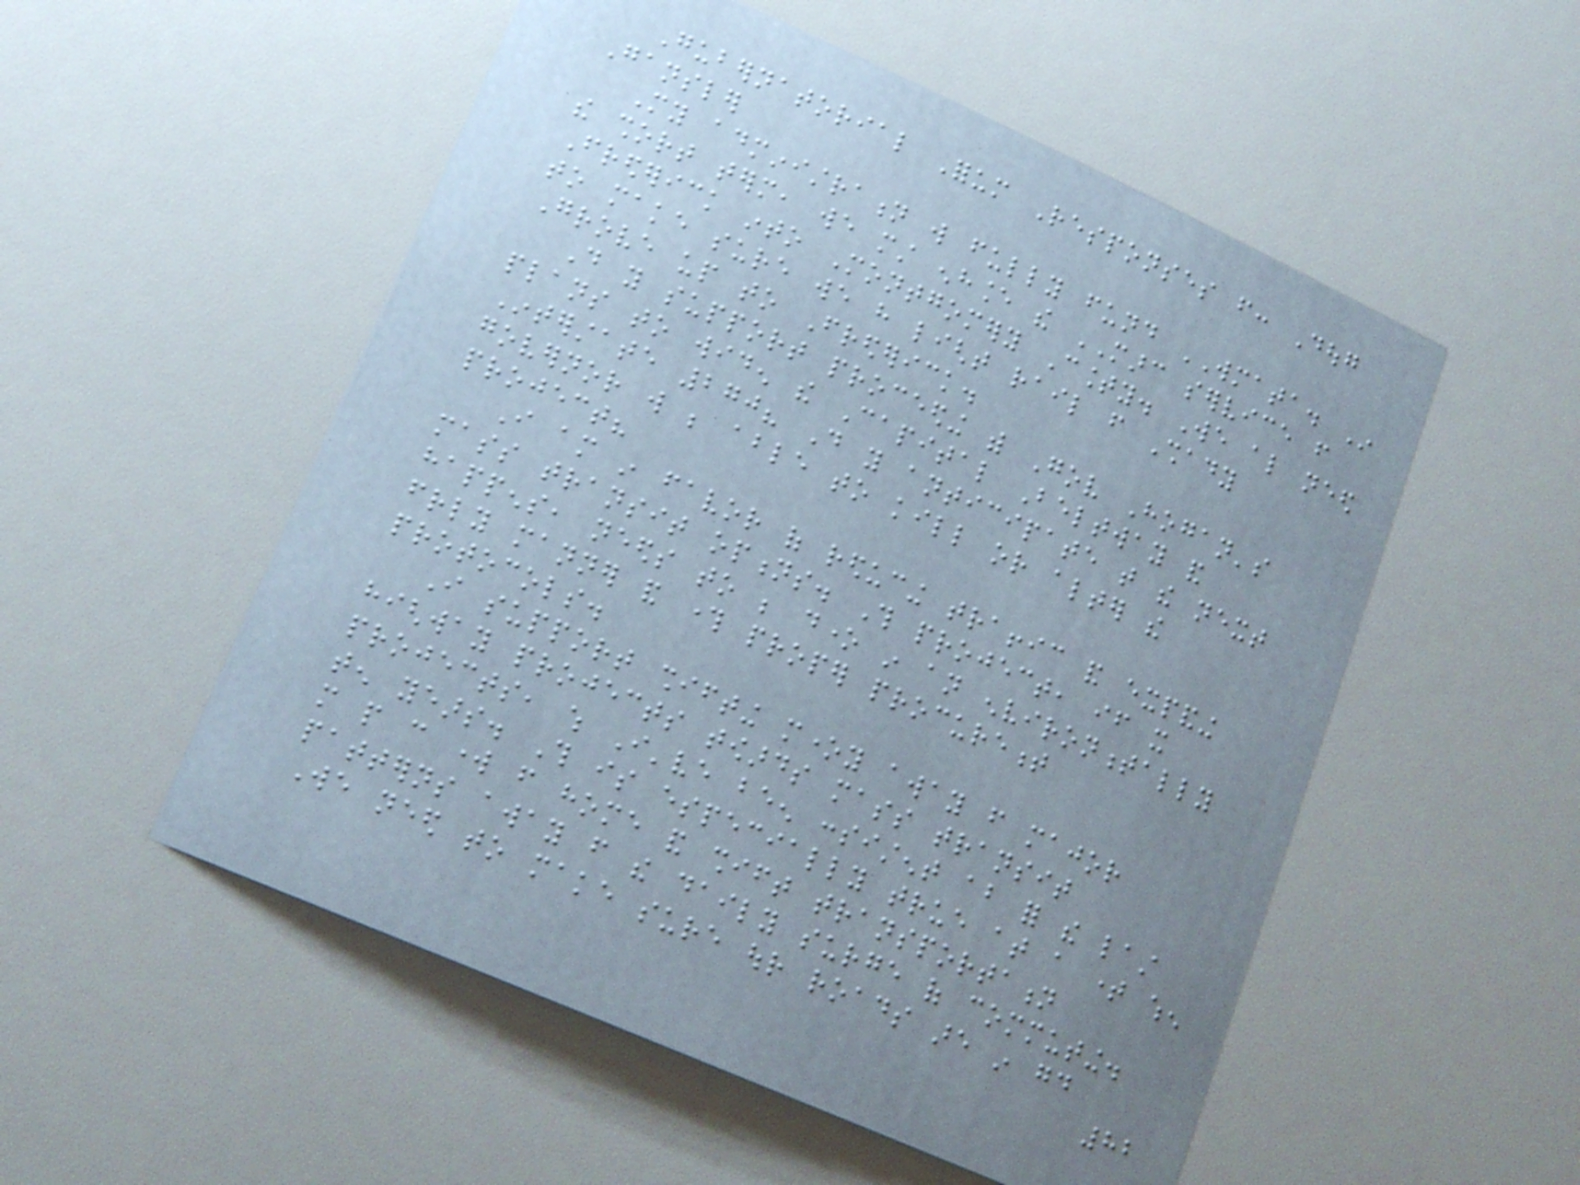Gubernatorial Forum Responses from: Doug
Gansler
My administration will fully fund WMATA. In
the short term, we must enhance the MARC service from
Frederick into Montgomery County. We also need
to make sure we have light rail from Shady
Grove up to Frederick.
Do you support proceeding with Gov Hogan's
plans to widen the Capital Beltway and
Interstate 270? Do you anticipate that the next
governor will be able to kill or alter the
project?
I am in favor of reducing traffic and expanding
mass transit options. This project, if it
happens, needs to be done in an environmentally
friendly manner and through proper procurement
protocols.
I support shifting money away from major
highway projects towards mass transit
projects, which I've been consistent about for the last
ten years. This is especially true at a time when
more people can work from home and shift transportation
patterns away from the daily surge of commuting.
We need to make sure our roads are in good
82
